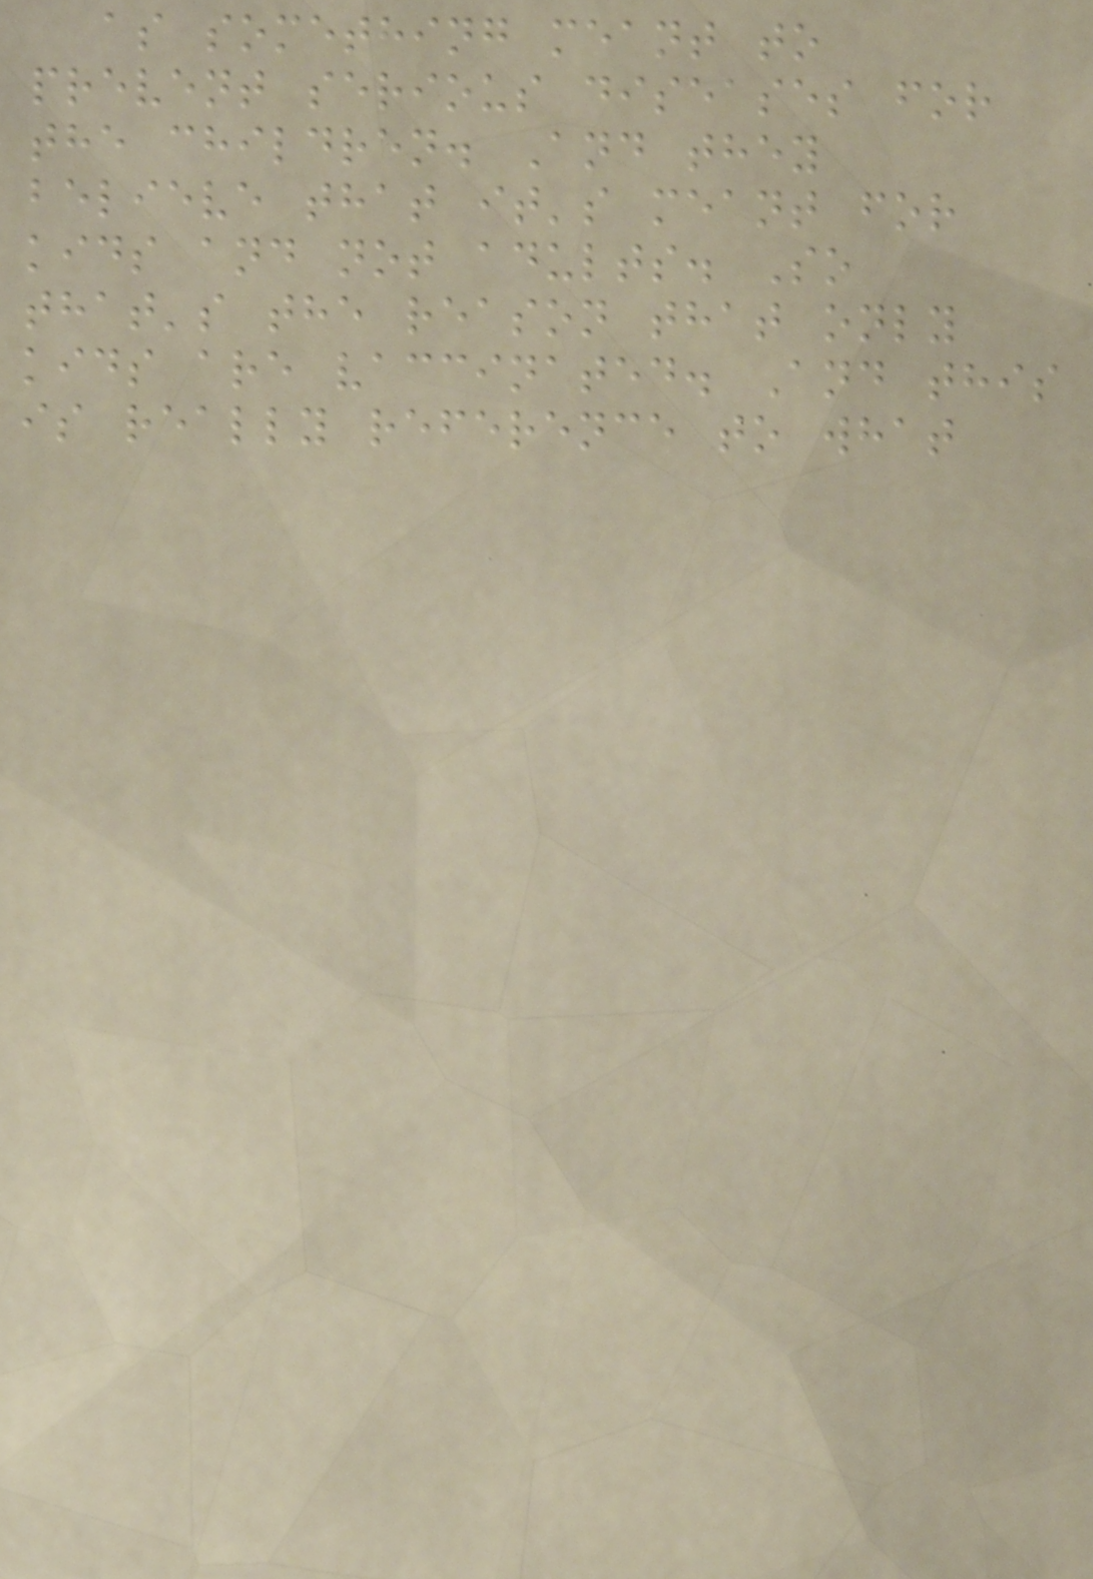as something meant to
prevent serious diseases for
the children. And they
believe that it's meant for
kids and not adults. So
that's the reason that only
kids are vaccinated. And this
is really reference to what
